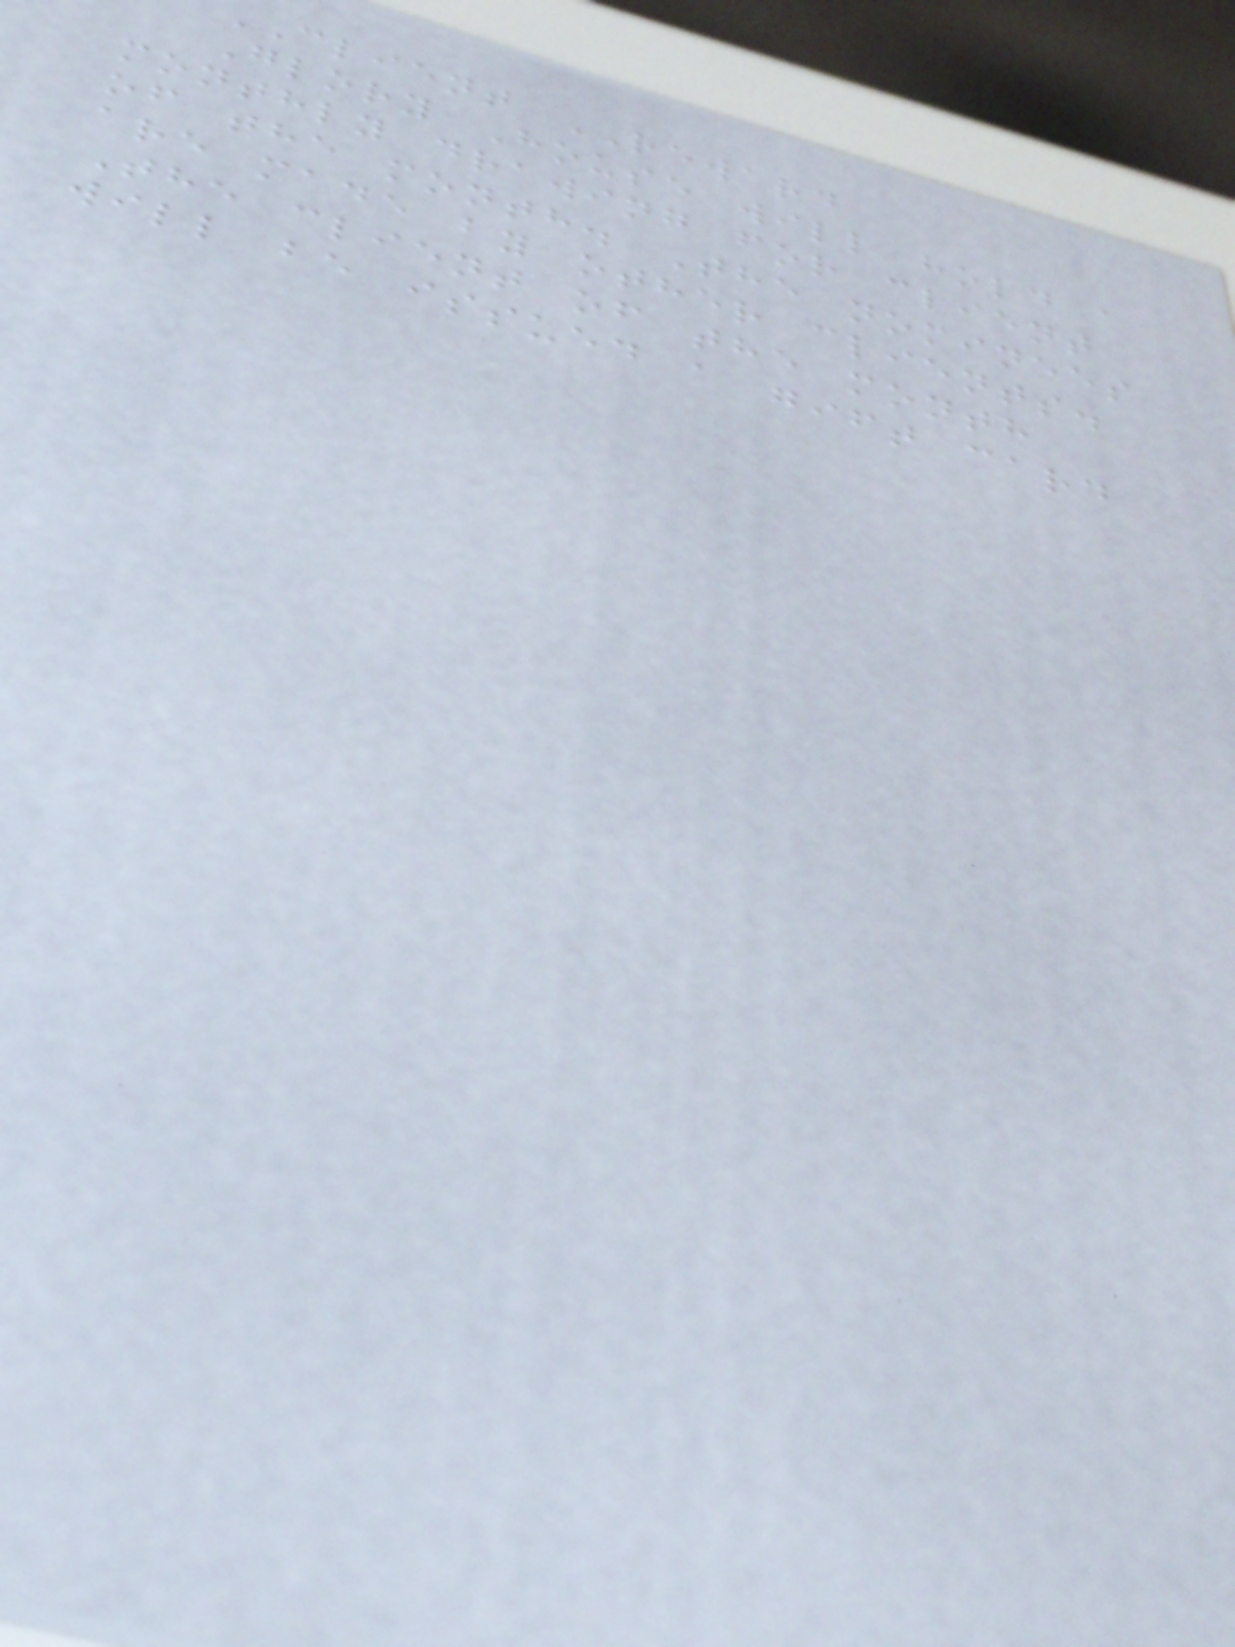client REWARD
Glory House will hold a
monthly drawing for client
of the month. The nominees
are made by other clients.
The client of the month
will be issued a gift card
